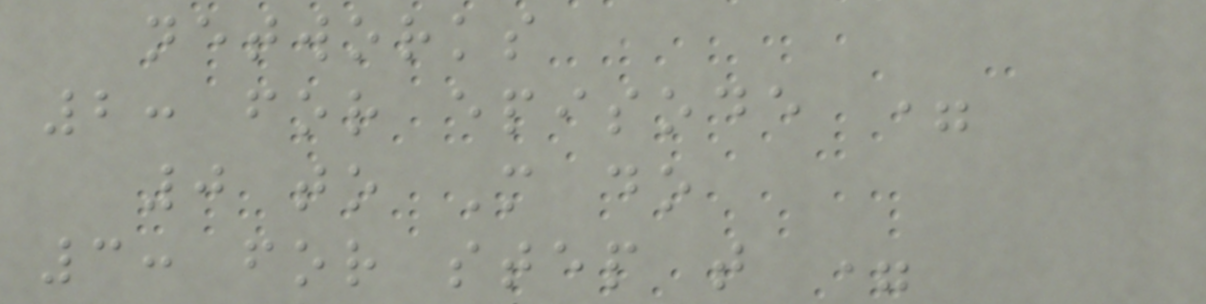networks
2: for episode =
0 to M do
3: for step t =
